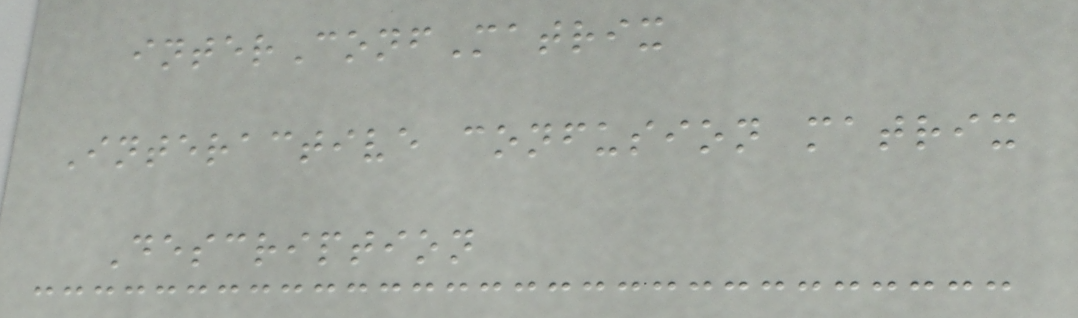interConfMatrix
Interactive confusion matrix
Description
